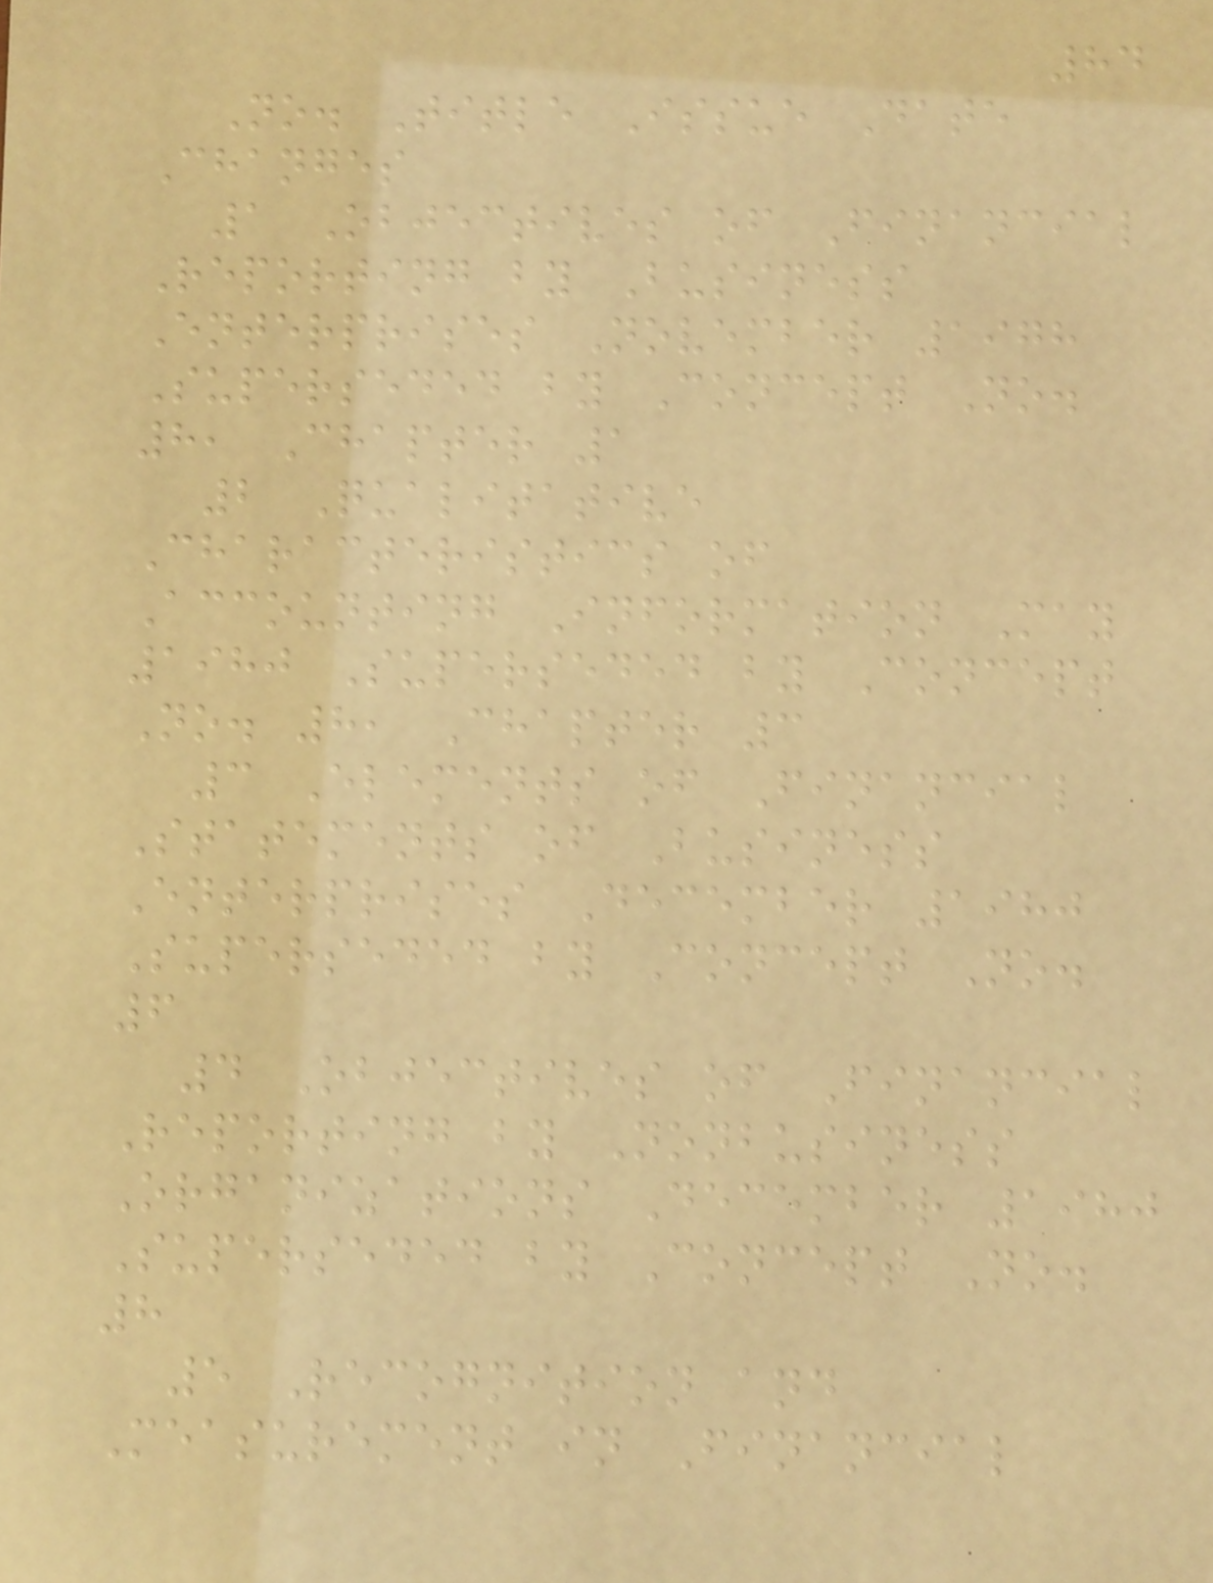84
No. Title Issue Date
Changes
1 Objectives of Financial
Reporting by Business
Enterprises November 1978
Superseded by Concept No.
8, Chapter 1
2 Qualitative
Characteristics of
Accounting Information May
1980 Superseded by Concept
No. 8, Chapter 3
3 Elements of Financial
Statements of Business
Enterprises December 1980
Superseded by Concept No.
6
4 Objectives of Financial
Reporting by Nonbusiness
Organizations December 1980
Superseded by Concept No.
8
5 Recognition and
Measurement in Financial
